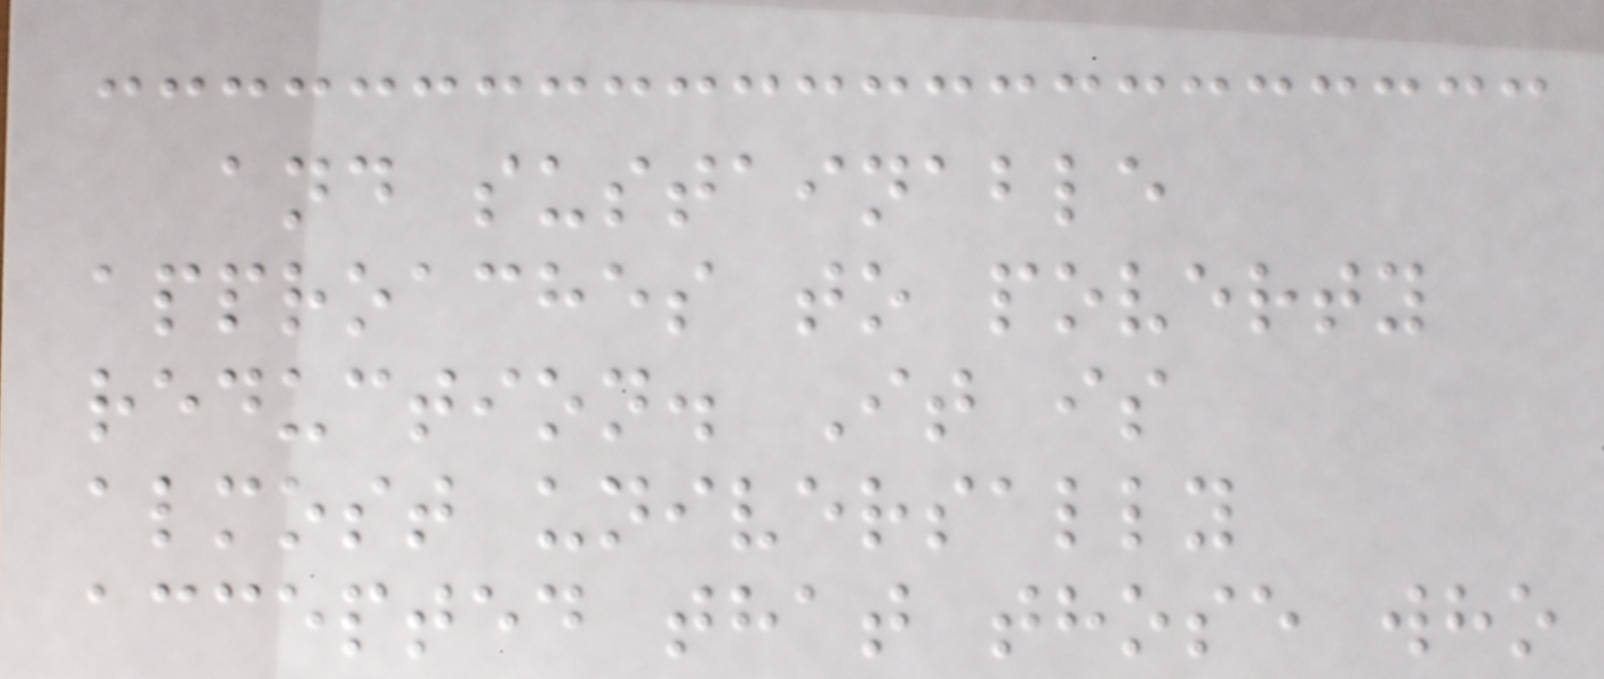and sustainable
approaches to poverty
reduction. It is
almost universally
accepted that those who
